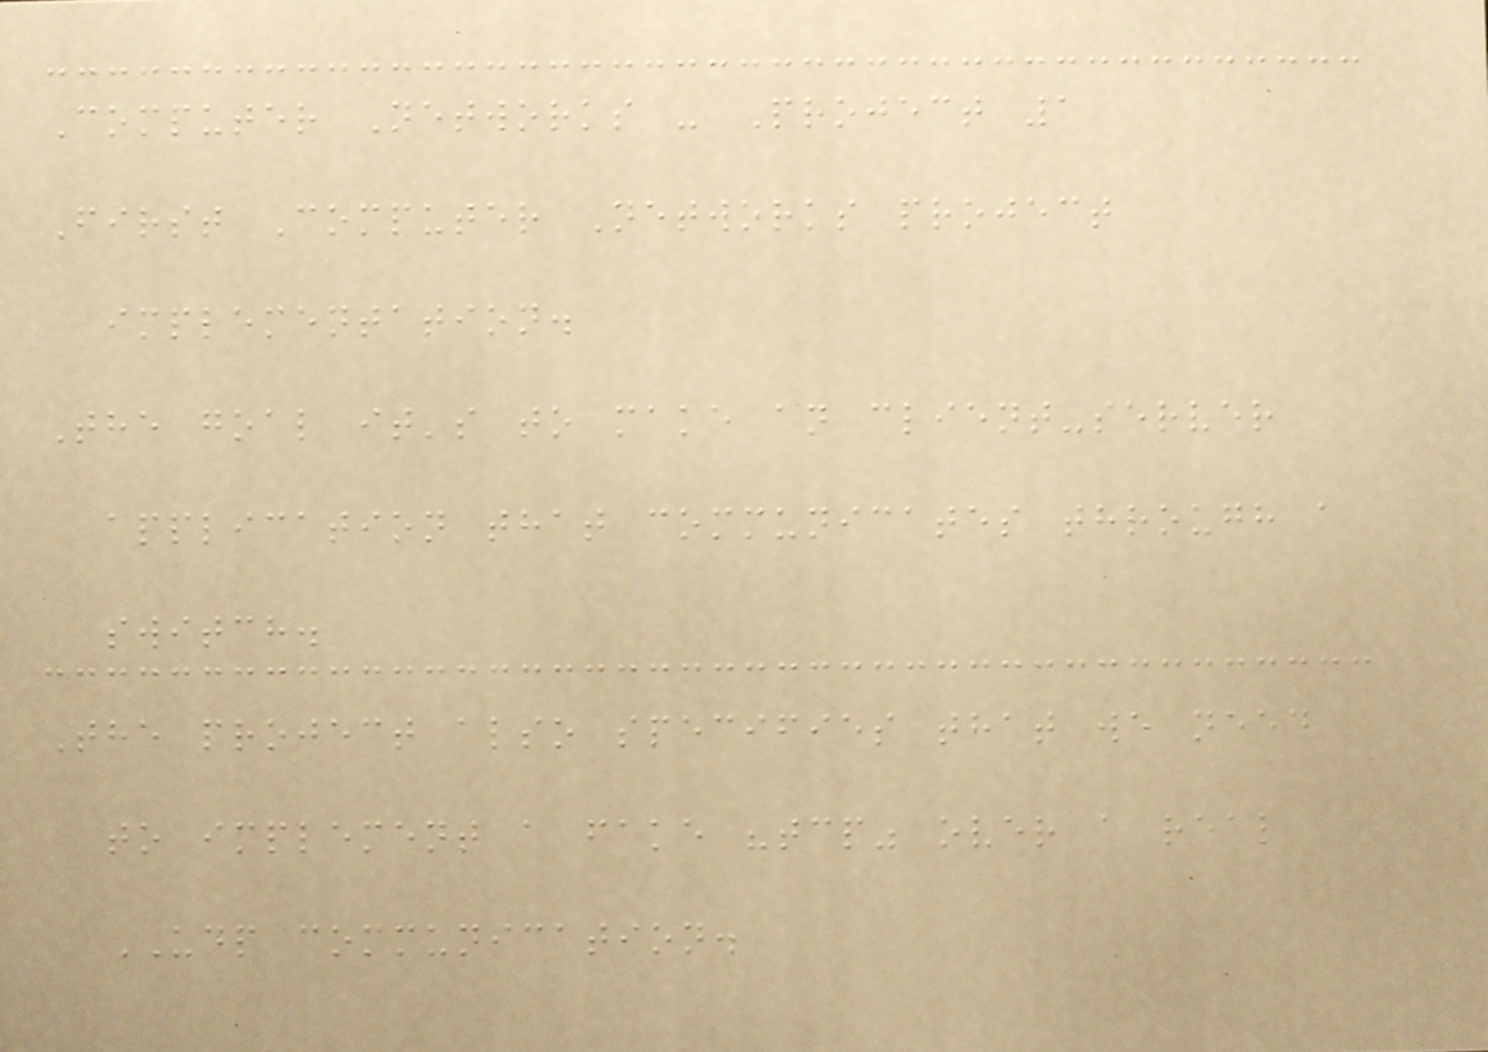Computer Networks - Project 1
First Computer Networks project
implementation.
The goal it's to make an client-server
application that communicates through a
switch.
The project also specifies that we need
to implement a fake "tcp" over a real
UDP communication.
